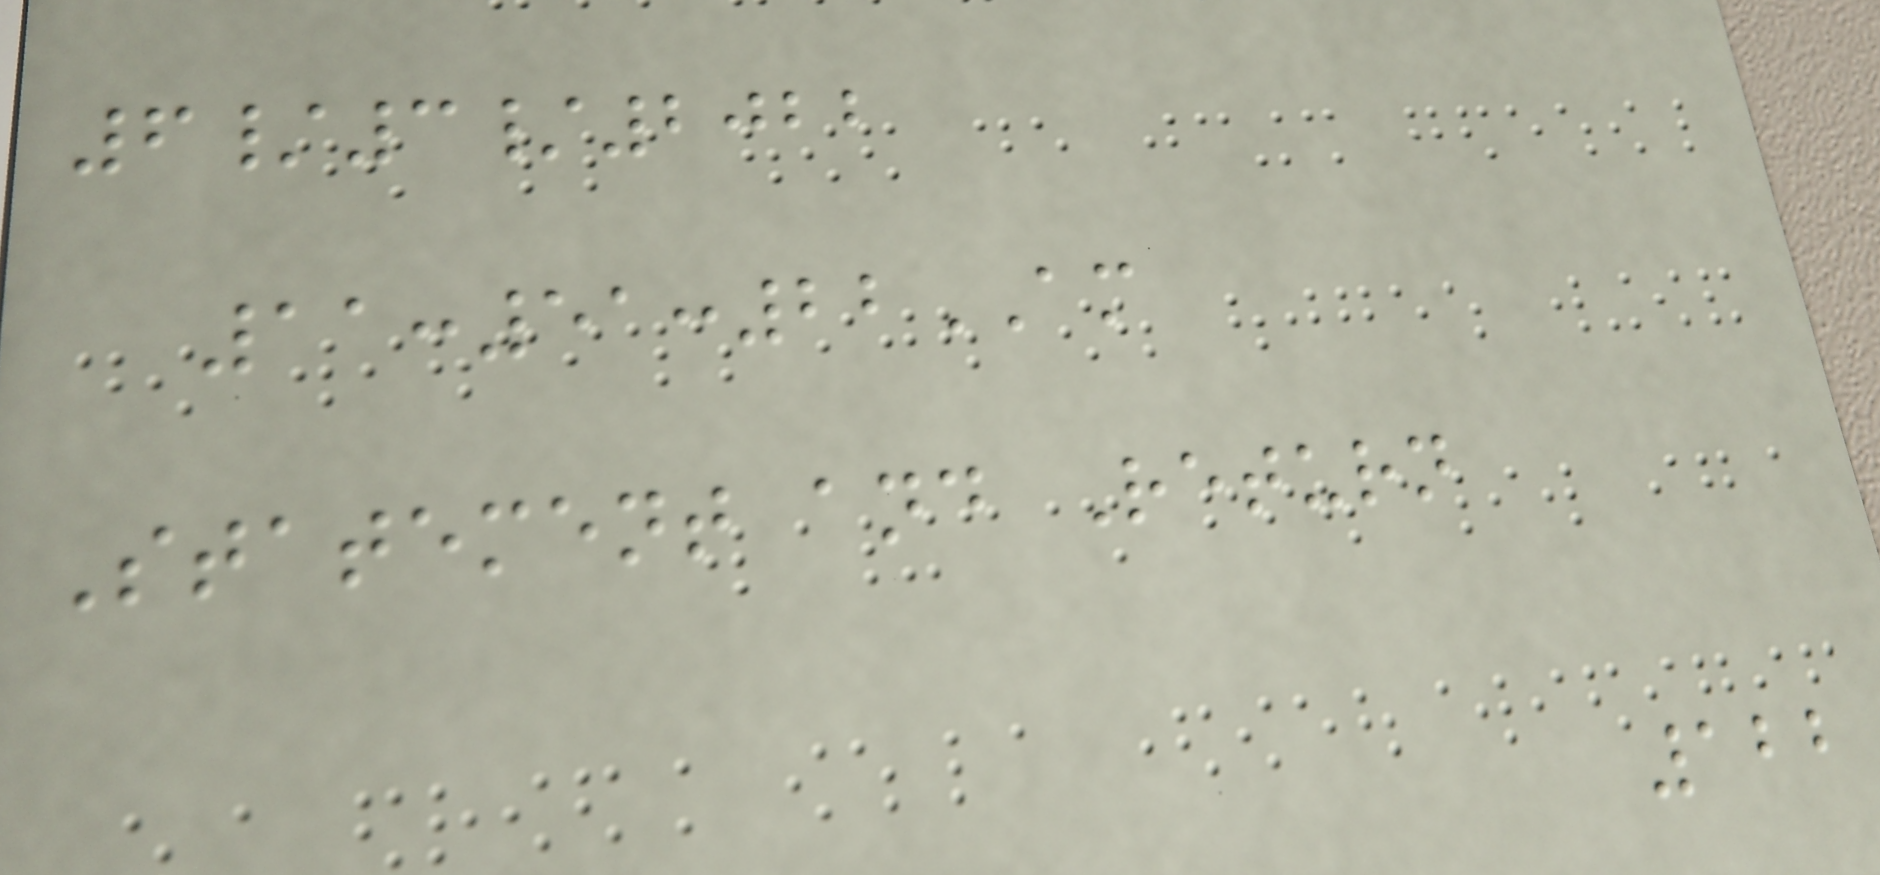6/3/2022
11:51:22AM
Statement and Return
122
